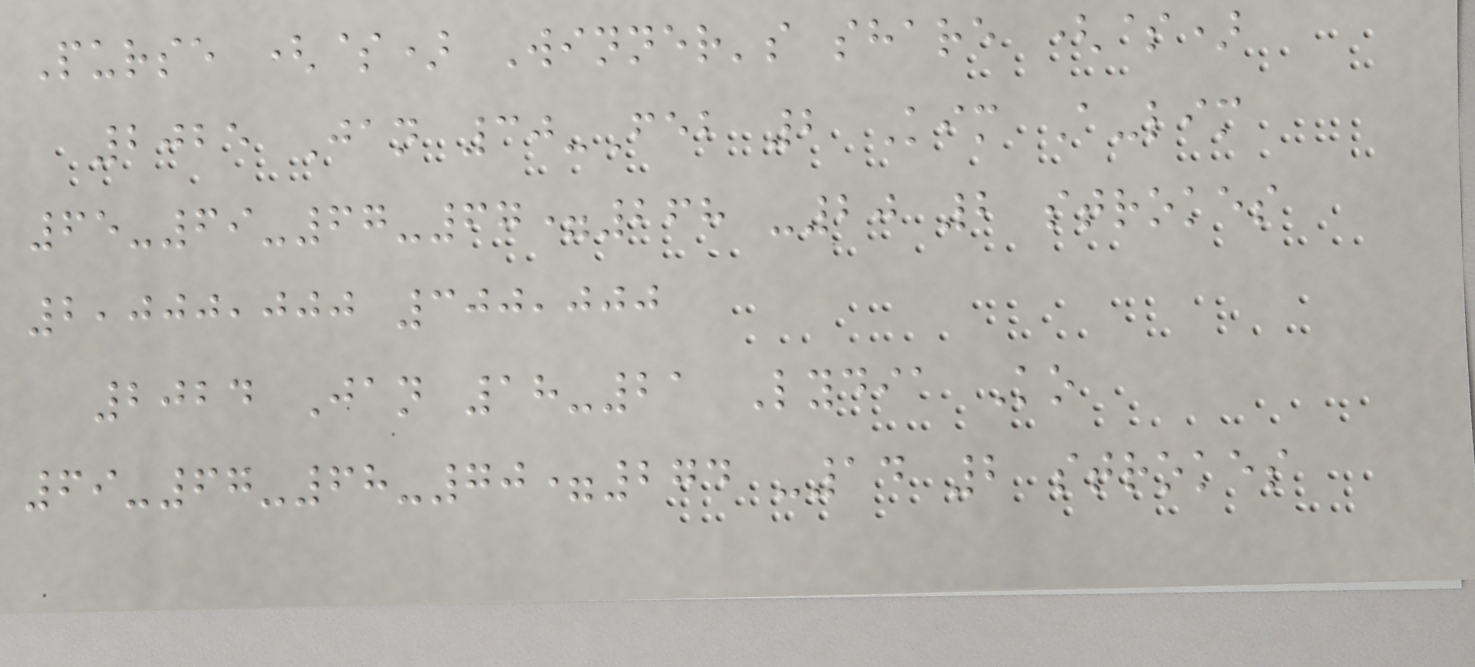Purse ($) Winner's share ($)
2025 Jan 30-Feb 2 Kim A-lim
65-69-67-67=268 -20 2 strokes
2,000,000 300,000
2024 Jan 18-21 Lydia Ko
69-67-68-70=274 -14 2 strokes
